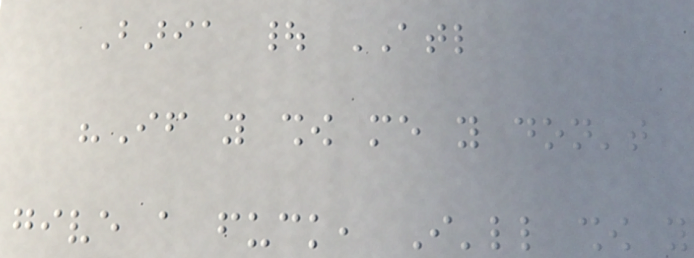Baria | ATL
"If you show me you don't
give a fuck, I'll show you
